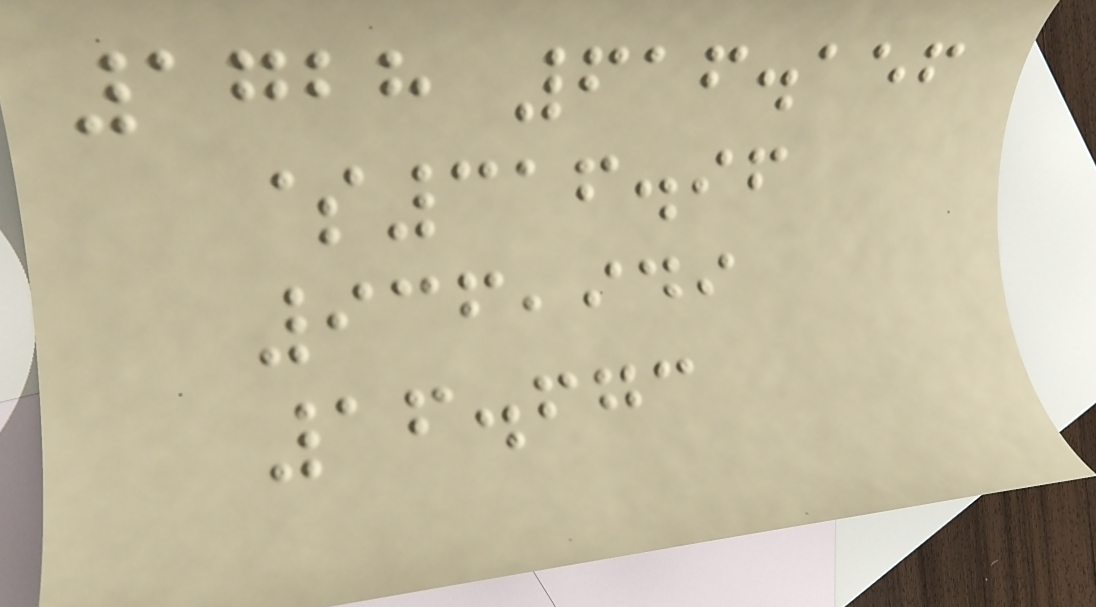1728 616.156
$316.96
936,949
16.673
